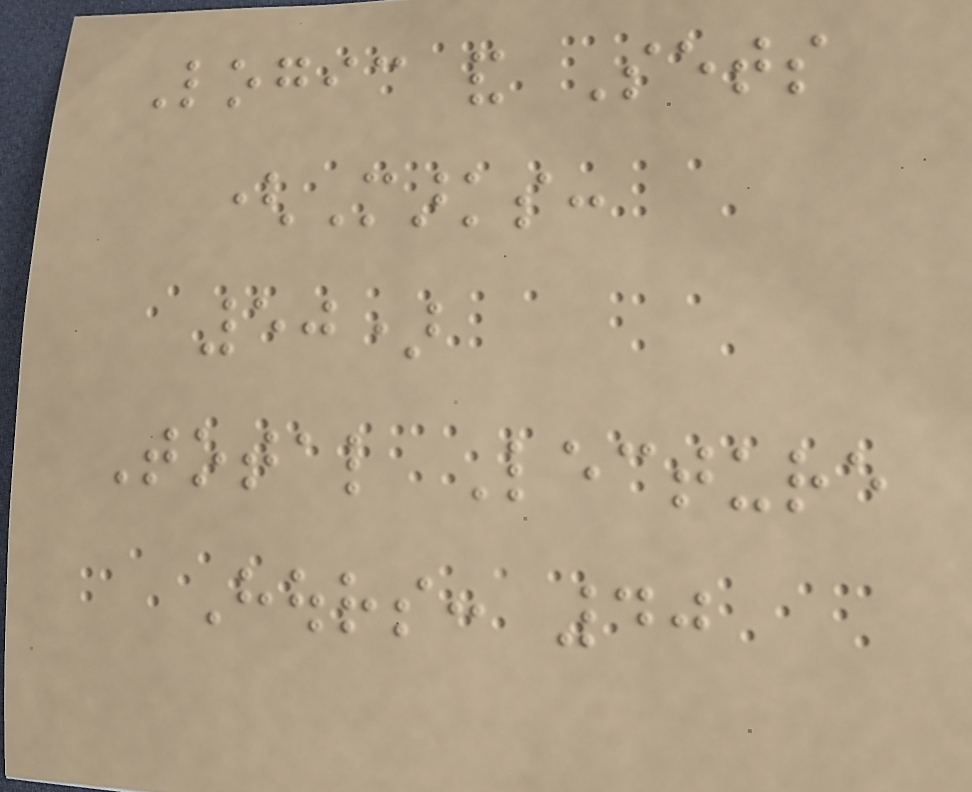Logic and Sets
(Marks:
50)
Total Lecture
Hours: 40
